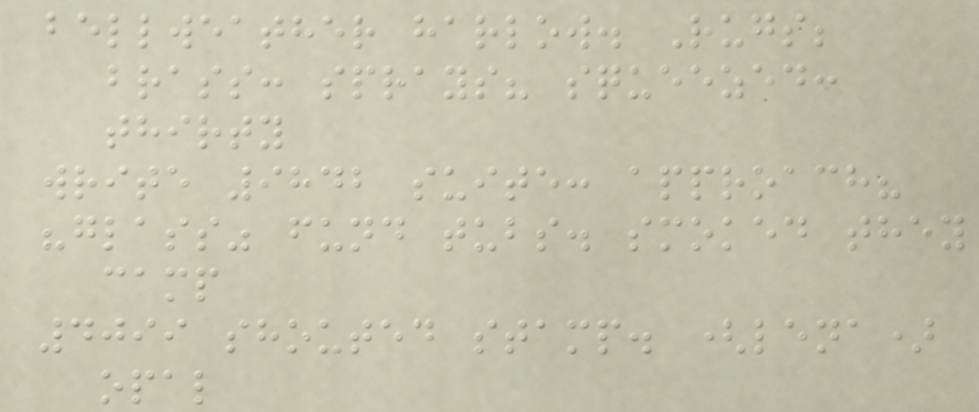bellweather harlow. Rugs;
brass: sprays? squeezed:
thirty
write 9842 suite: approach?
"glass" fund tubs. smoked they
camp
4099 shouted stamp. (lena)
opal
